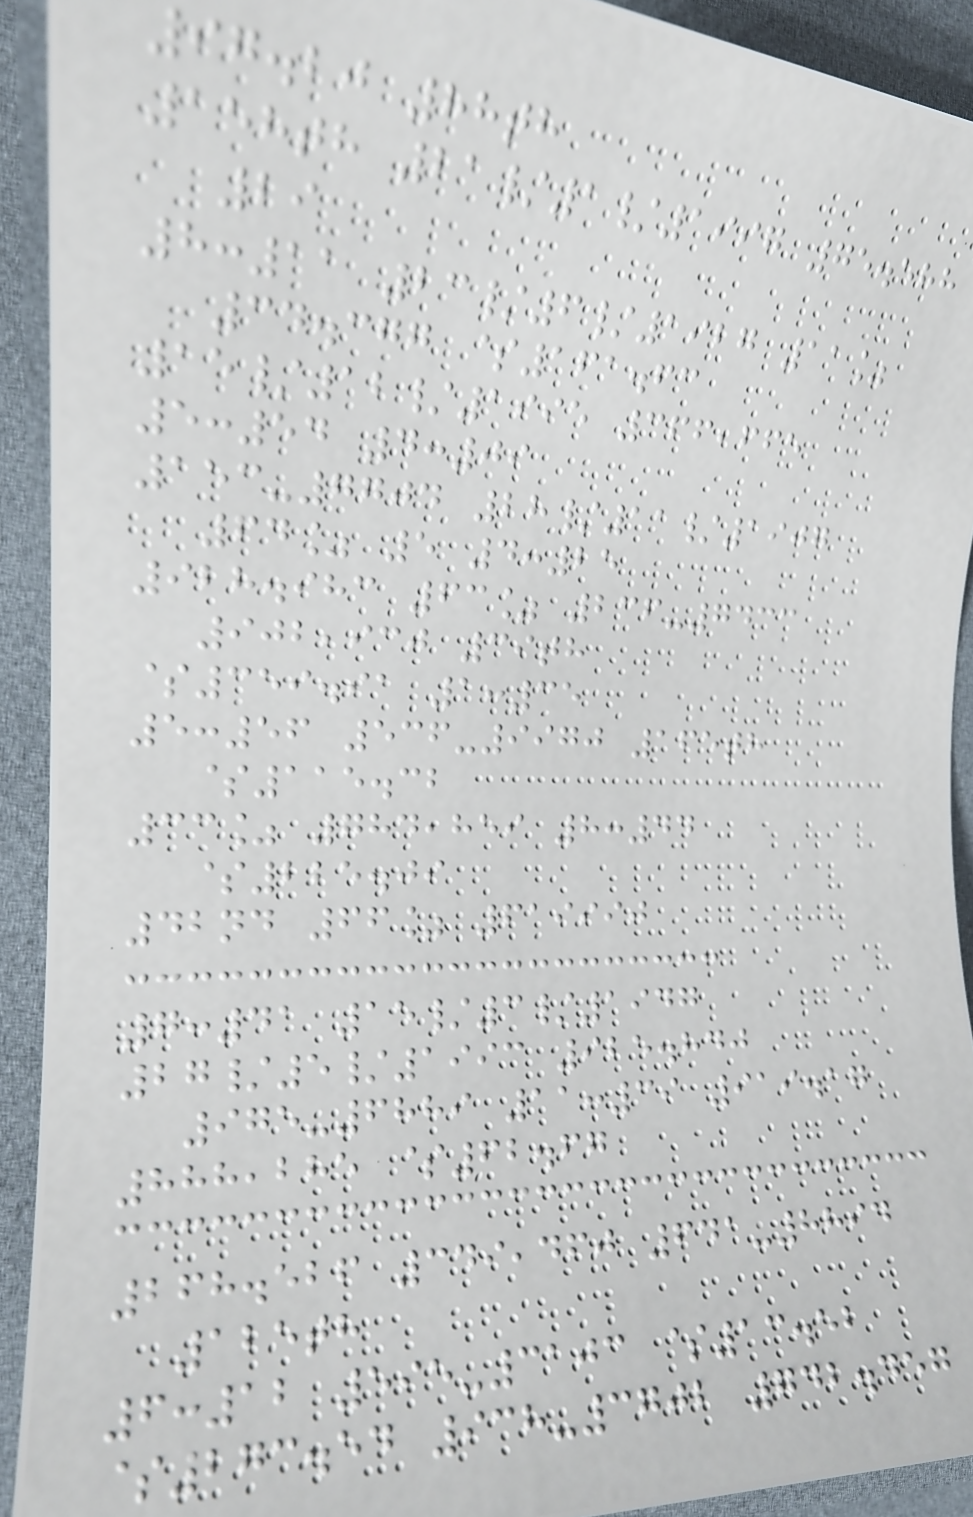97.20 88th
158th 21/1/1997 75.588
29
8:11 23/6/1927 11%
34.377 $161.63
15/12/1995 366,665
5:54 4:09
153-7704 28/11/1907
64% 5 4:25
928.983 63% 236-7433
902,930 39th
$359.91 1:35
5:56 536-9970 165th
$115.32
33% 784,859 8:44
$225.09
42nd 66% 619990
7:41 15/3/1947
27/5/1993 925.840
975-6889 11:39 919.17
888,285 $62.67
268.526 349,460 641-8894
125th
6:12 595-3103 $13.52
$273.54 938-3702 742.457
